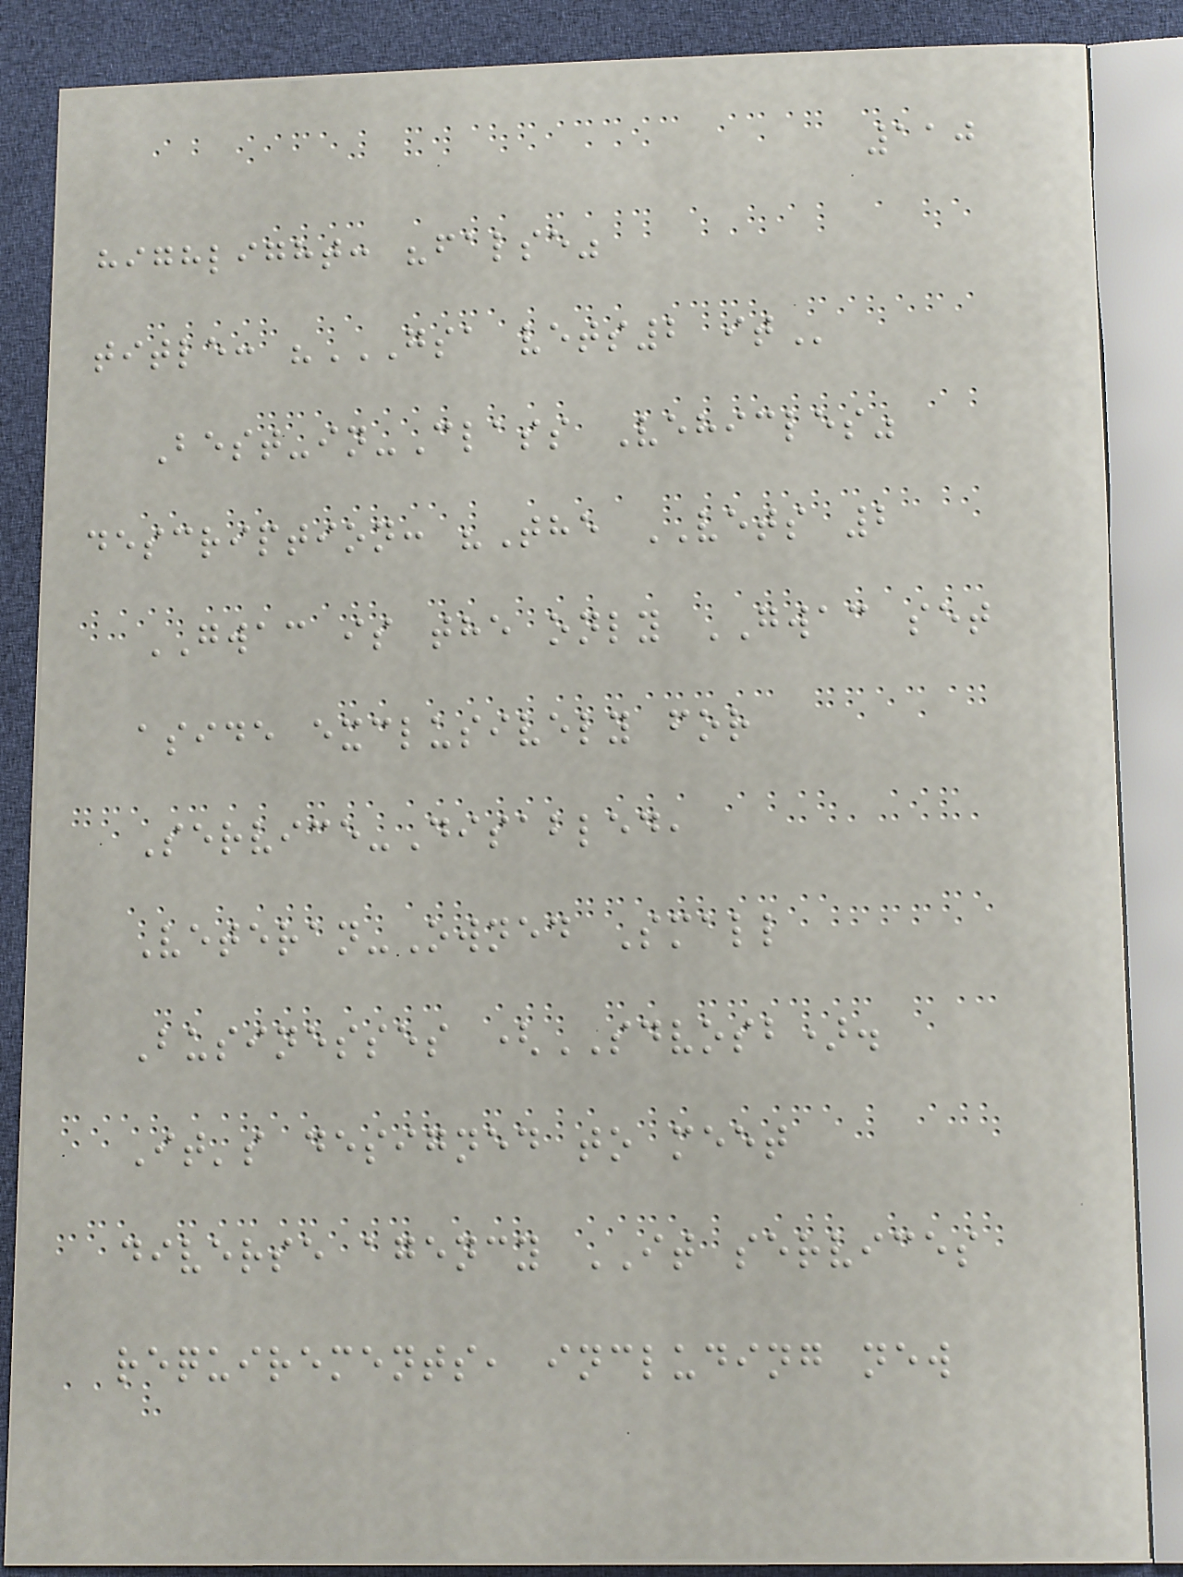110
highlight: "false"
title: "GSA VETS2 IT
Best-in-Class Vehicles"
description: "The VETS 2
GWAC is the only GWAC set
aside exclusively for
Service-Disabled,
Veteran-Owned Small
Businesses (SDVOSB).
It's designed to meet
diverse agency IT services
requirements, including new
